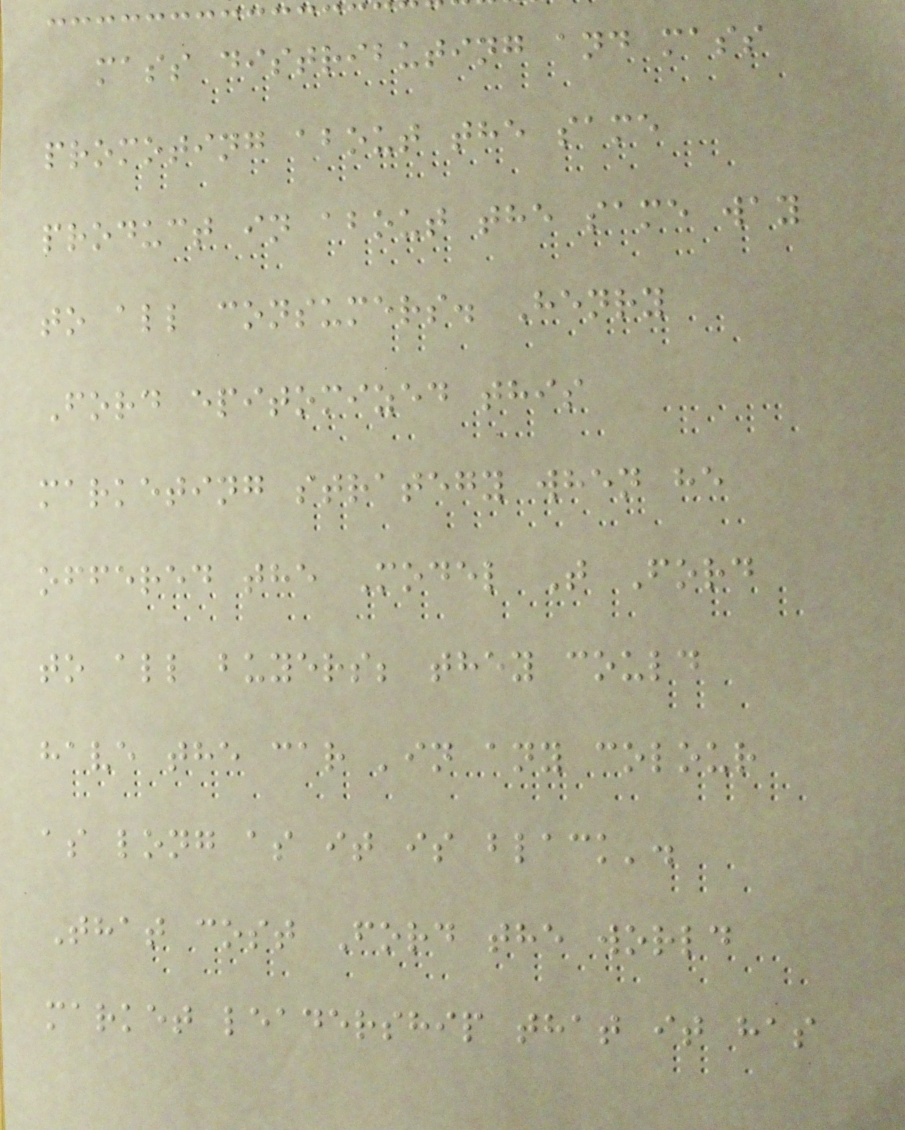mass distributing and mass
promoting about the same
product in about the same way
to all consumers. Henry
Ford epitomized this
marketing strategy when he
offered the Model T Ford
to all buyers; they could
have the car 'in any colour
as long as it is black'.
That cost Ford the world
market leadership that it has
